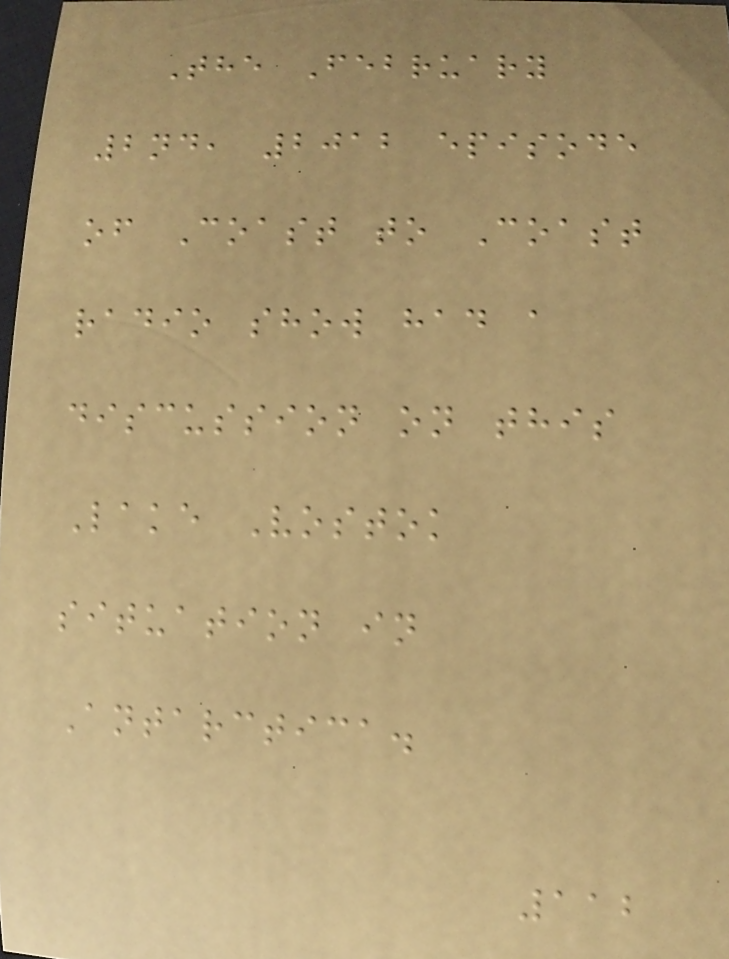The February
2nd, 2012 episode
of Coast to Coast
radio show had a
discussion on this
Lake Vostok
situation in
Antarctica.
112
